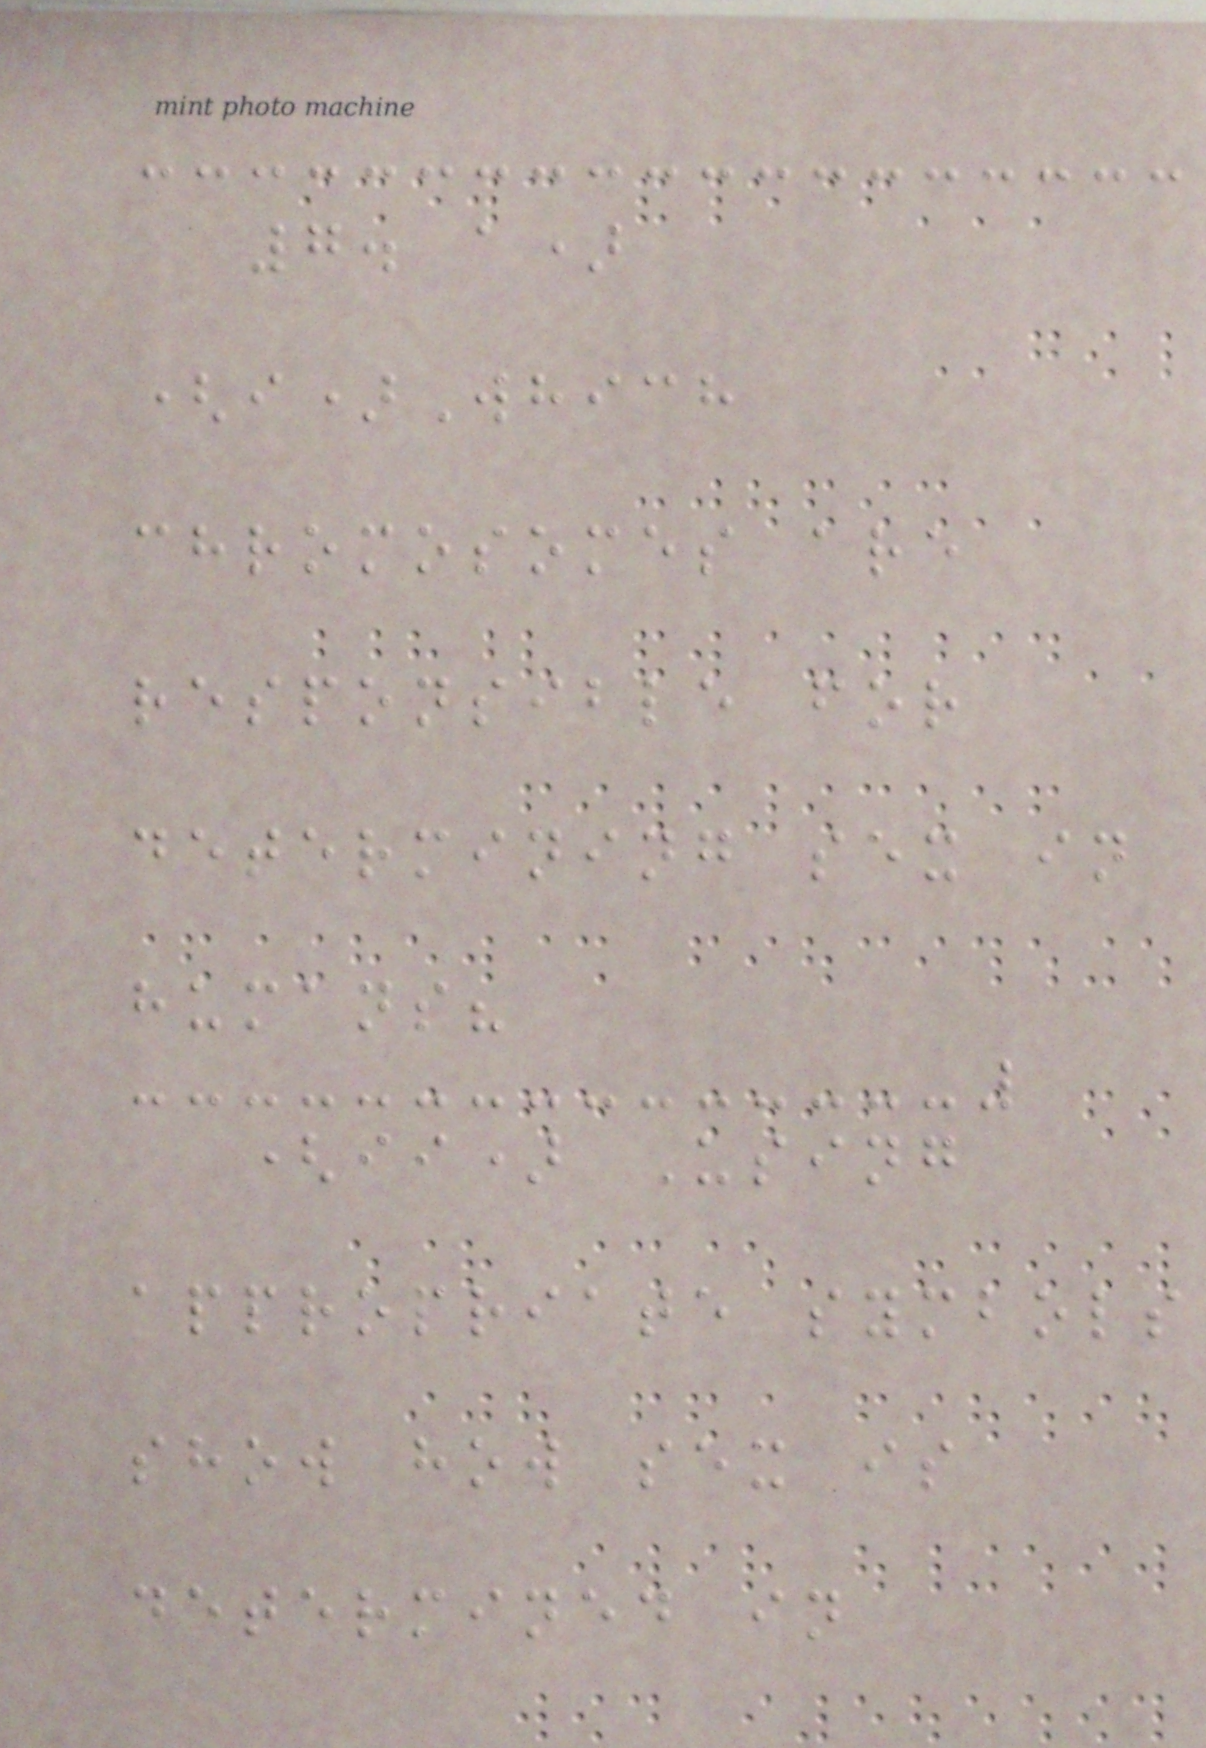7. a)
(i)Which
chromosomes are
responsible for
determining sex in
humans?
(ii) Using
appropriate symbols
show how sex is
determined in
